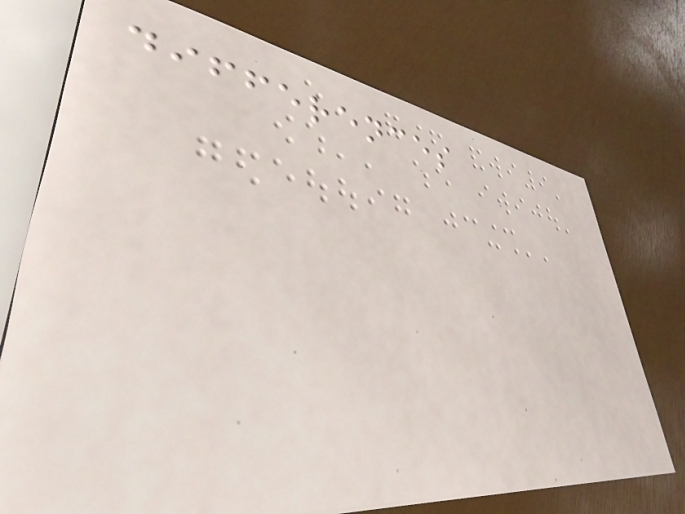differences
